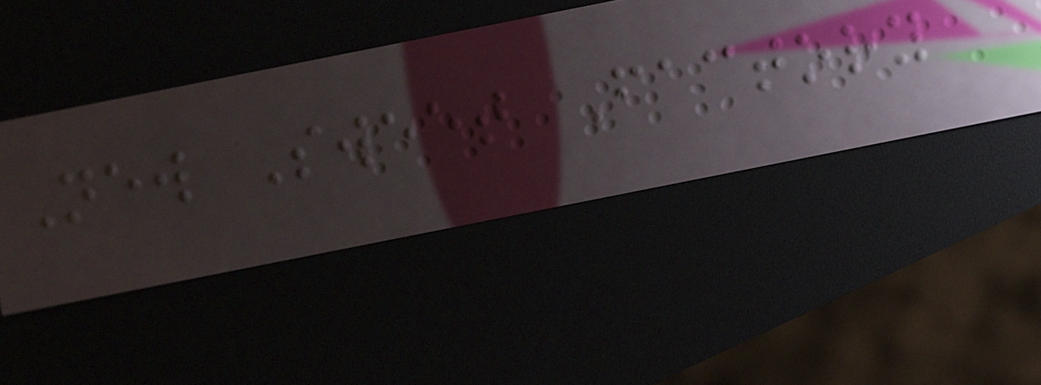New Sweet Factory
